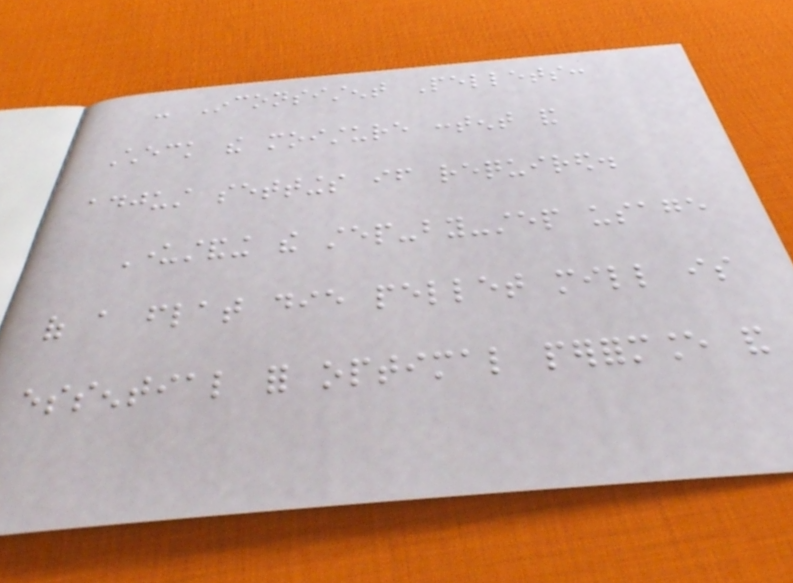- Inconsistent Pellets:
Check the moisture content and
adjust settings if required.
Understanding the step-by-step usage
of a flat die pellet mill is
essential for optimal performance and
